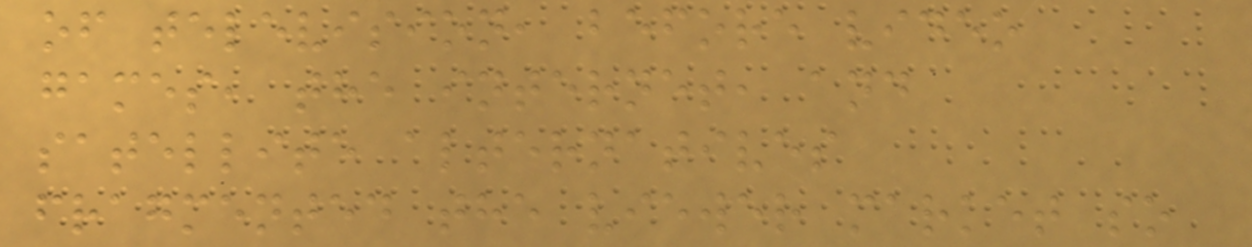of television, before video
games, the internet, and
satellite alternatives
fragmented the viewer market so
